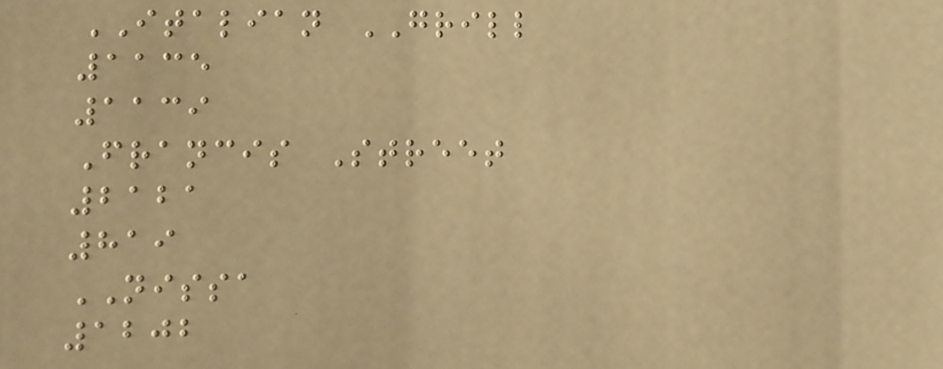ITALIAN GRILL
1135
1139
Francis Street
2121
819
NISSA
1202
